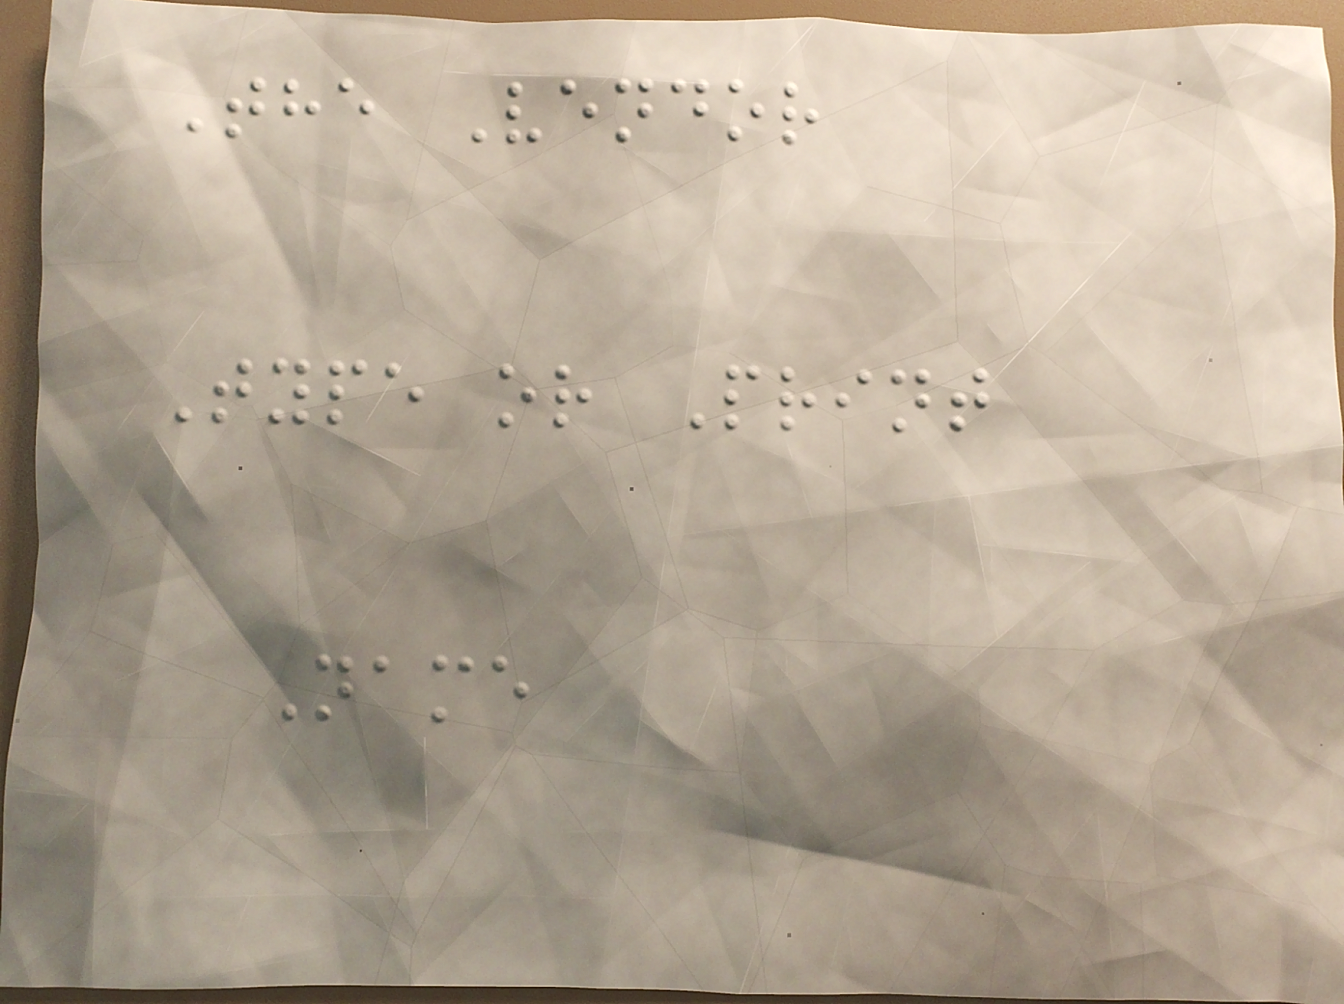The Vendor
Type or Print
Name
